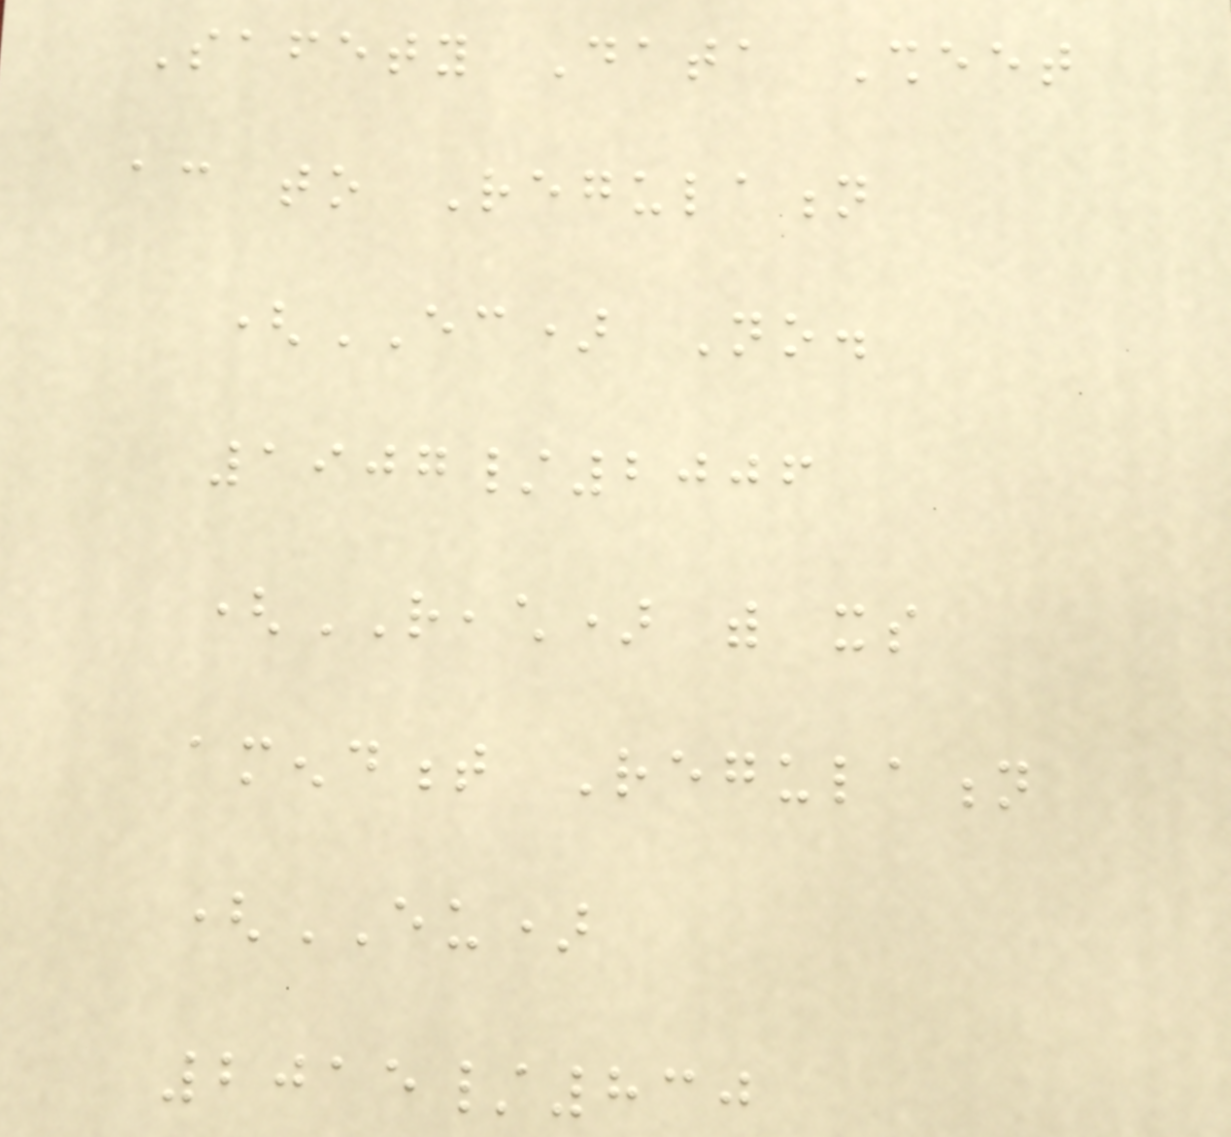Safety Data Sheet
according to Regulation
(EC) No.
1907/2006
(REACH) with its
amendment Regulation
(EU)
2015/830
